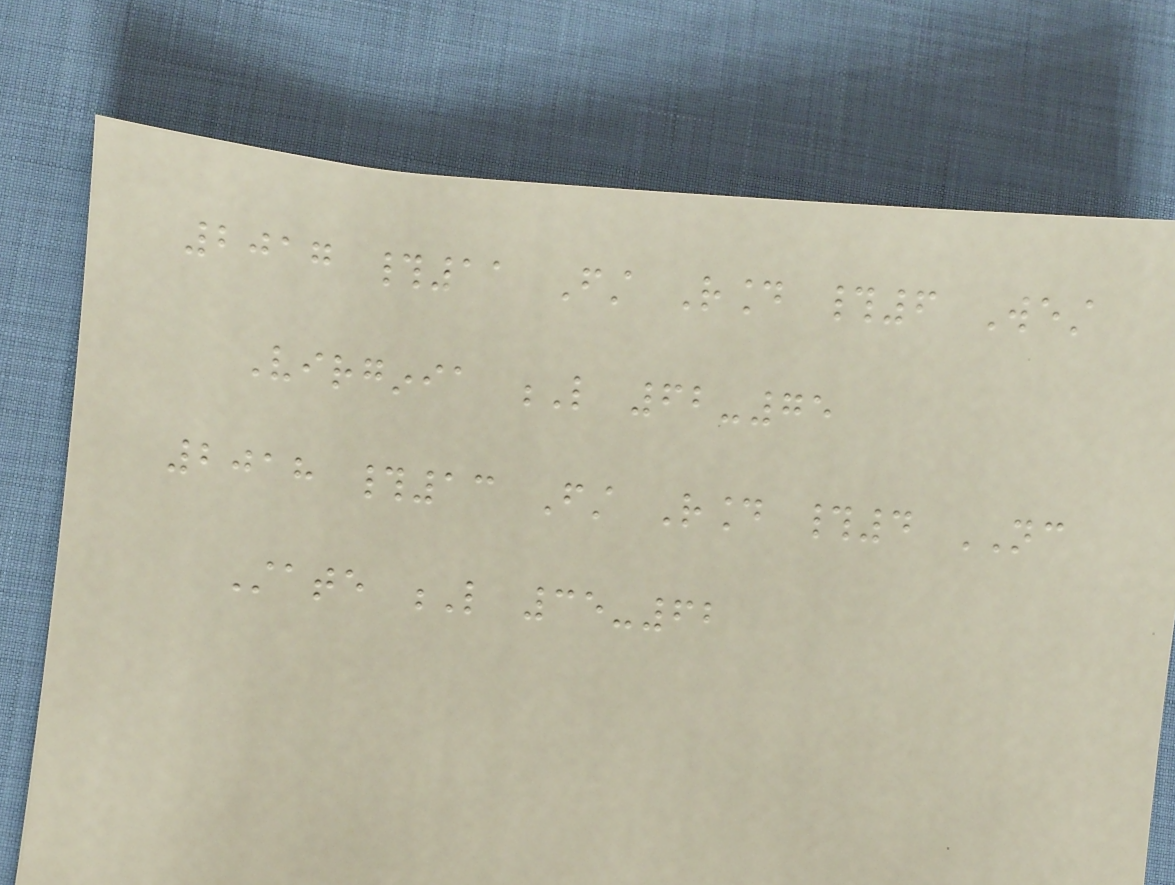2017 #11 First Round #6 West
Virginia L 62-75
2018 #13 First Round #4 NC
State L 35-62
